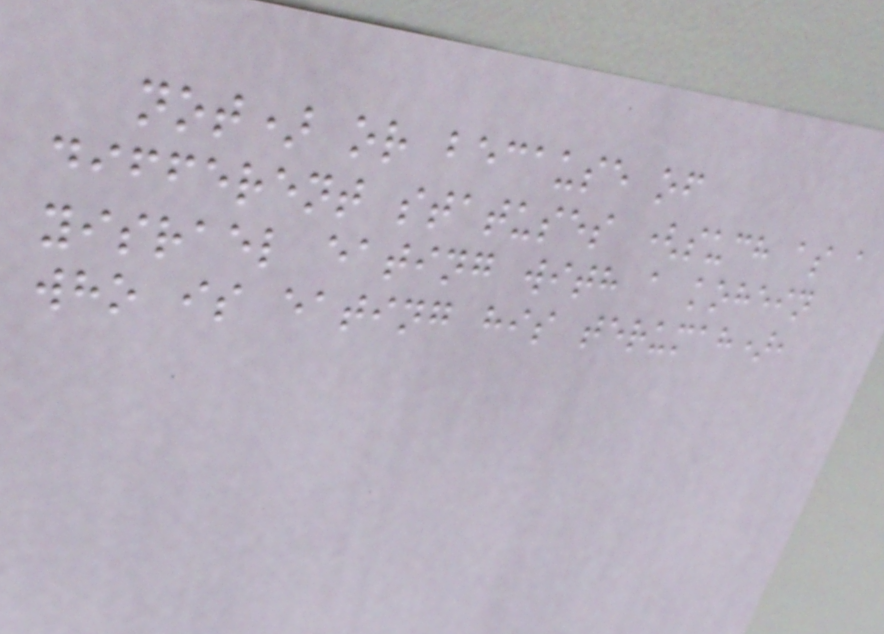not) or because of
different statuses (such as a
yisrael eating with a kohein
who is eating his terumah),
